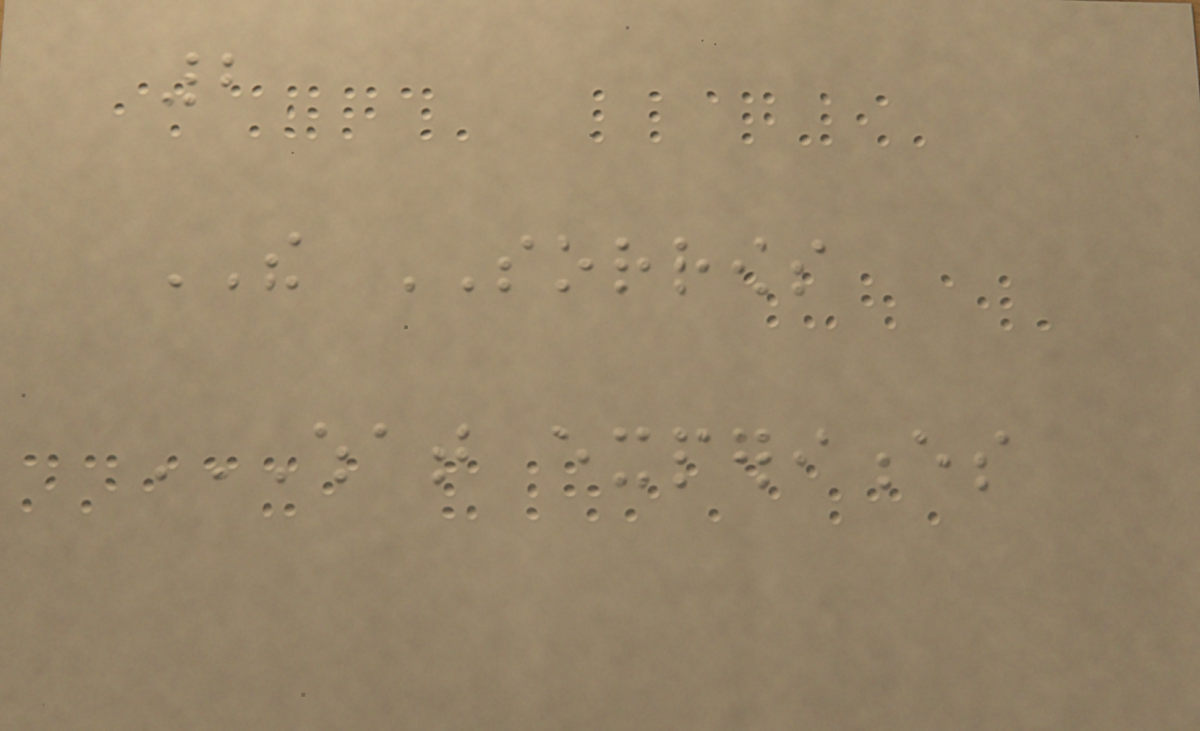2
THE SORROWS
WHAT EXPERIENCES
